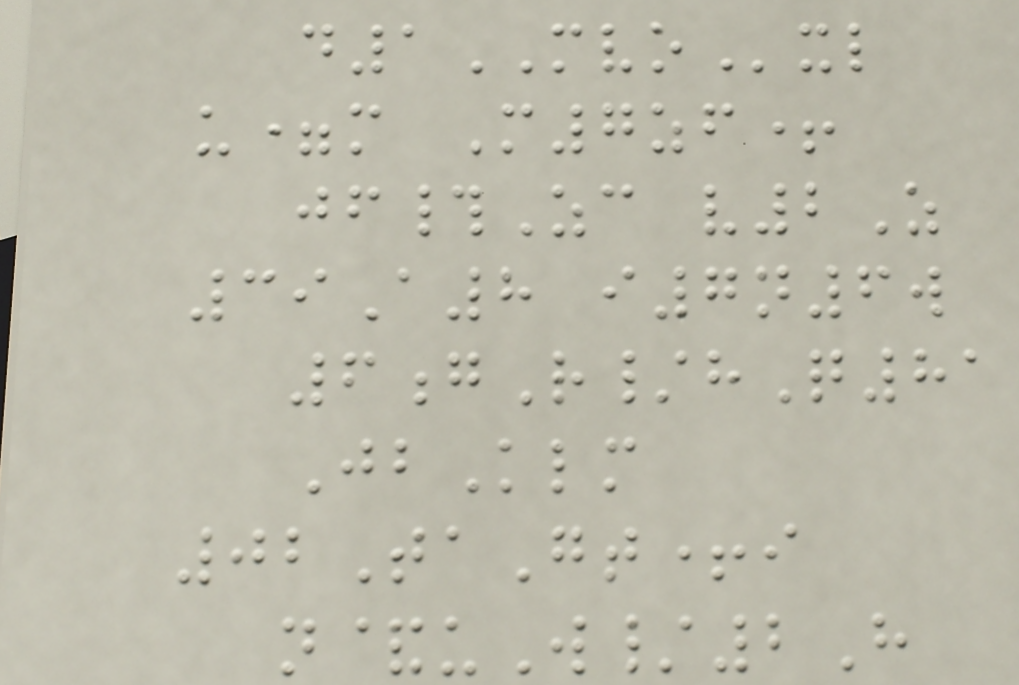d1MVOxl
u=m M7zf+
jf#Zc v2Z
39A8 i7n6w
6gR/hQ81
JbKlm
02TaGt+i
n&uW/2H
